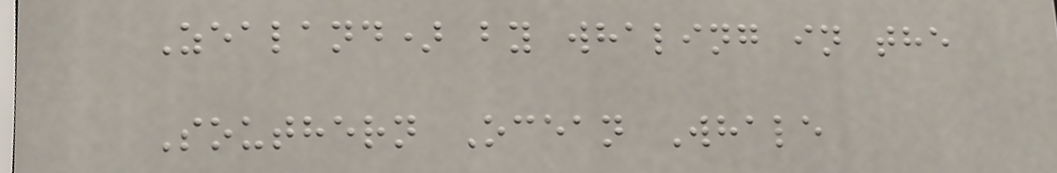Zealand) by whaling in the
Southern Ocean Whale
